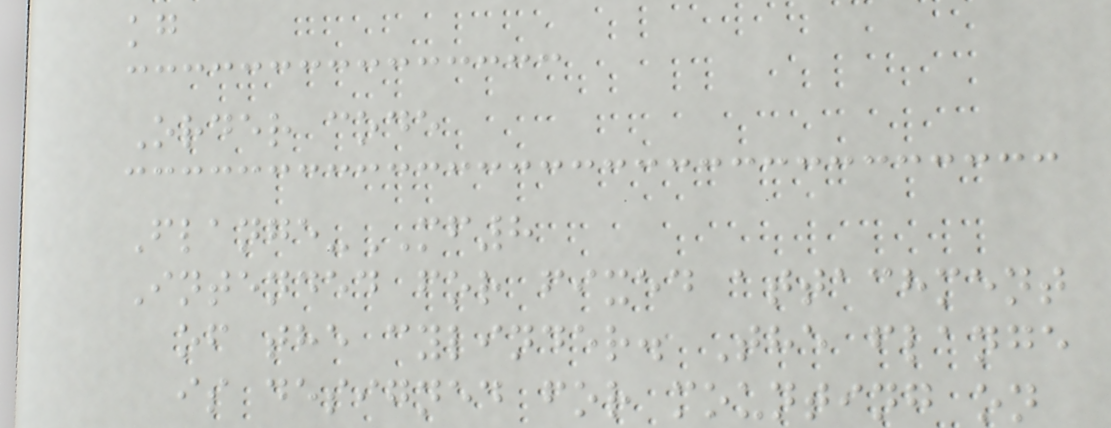kg
Order code
Flange-MF8
Intended for fixed attachment
of the cylinder. The flange
is designed for mounting on
